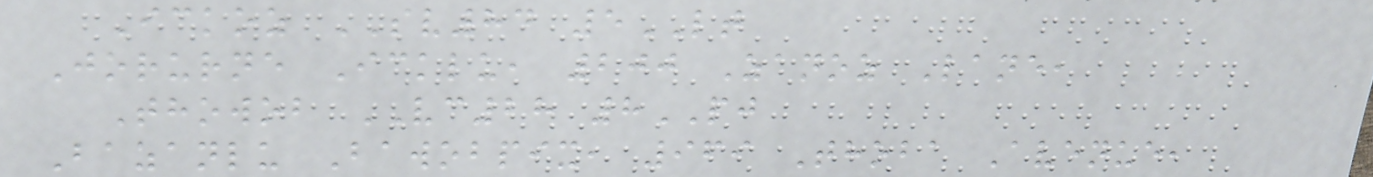Ickoz SV84 5LT
Jorurne Icklu, 200 Zanoz Lane,
Thowob VC28 8PJ
Bazanlu Bawobpix, 969 Thoba Avenue,
